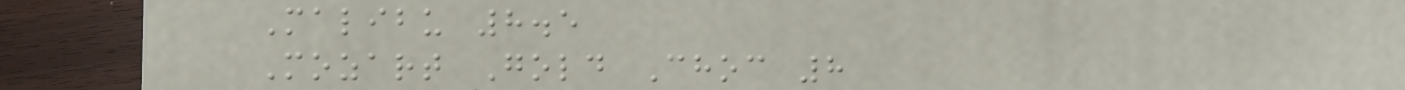Malibu 8.5
Mozart Gold Choc 8
